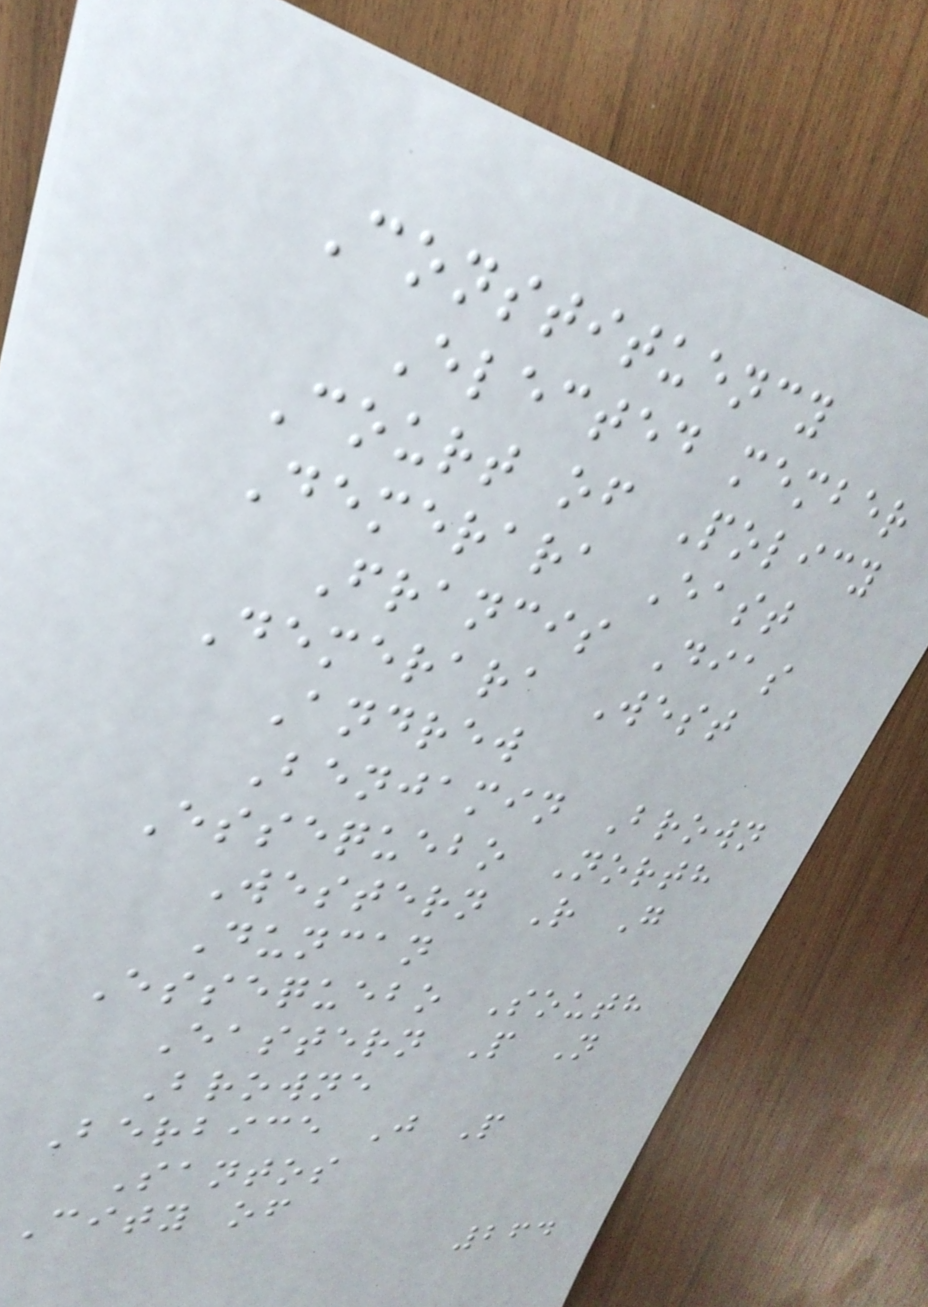Constituency
Elected member
Court of Policy
Demerara East
Francis Dias
Demerara West
Andrew
Benjamin Brown
Essequebo North
Western R G
Duncan
Essequebo South
Eastern P N
Browne
Berbice J P
Santos
City of
264
